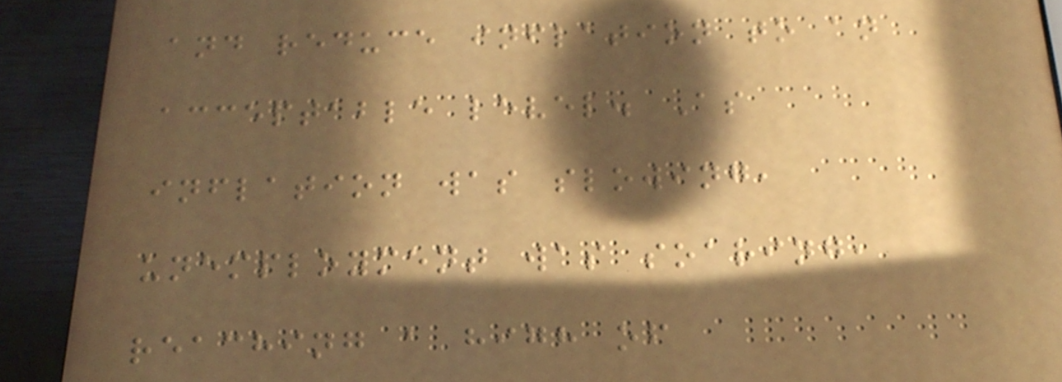and reduce inflation to an
acceptable level. As
inflation was slowing,
unemployment was soaring,
reaching a high of
